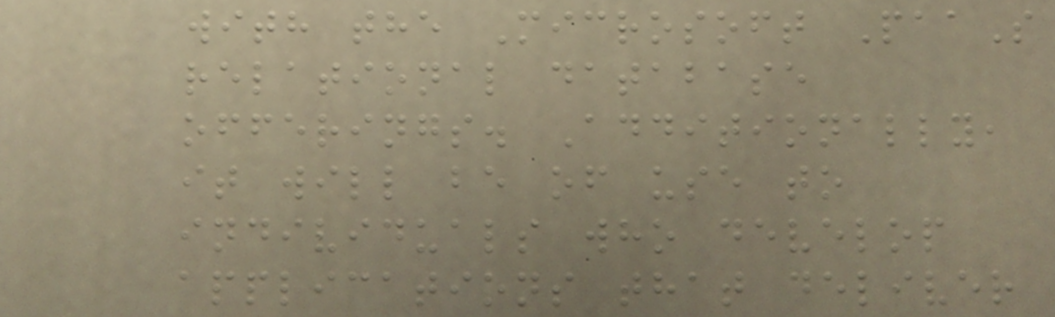with the Microsoft PaaS
relational database
offerings. Additionally,
it will be of use to
individuals who develop
applications that deliver
